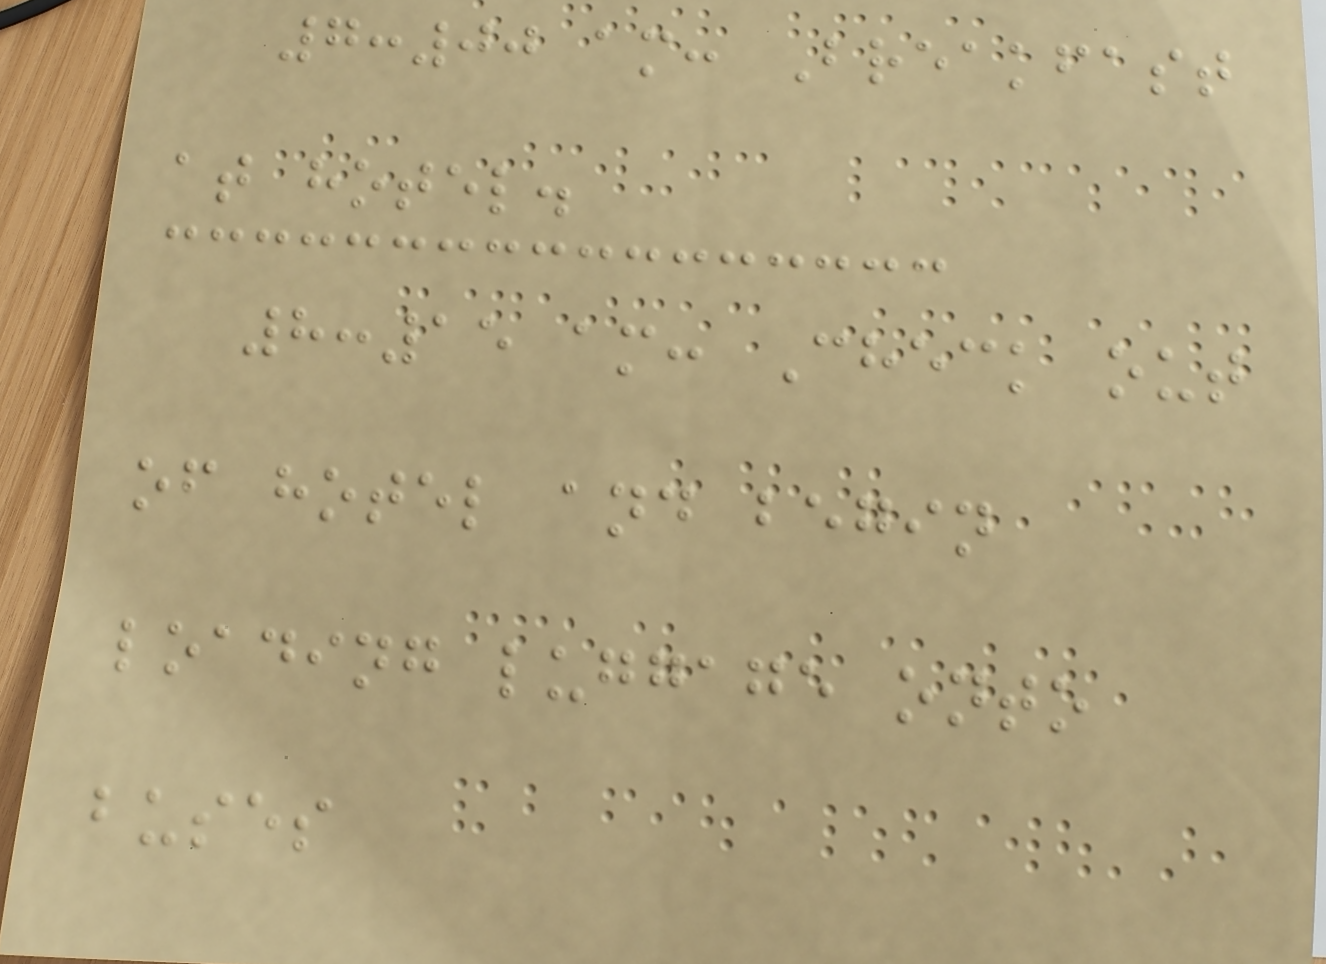7:00 am: Breakfast
at hotel.
8:15 am: Check out
of hotel and begin
loading luggage onto
buses
